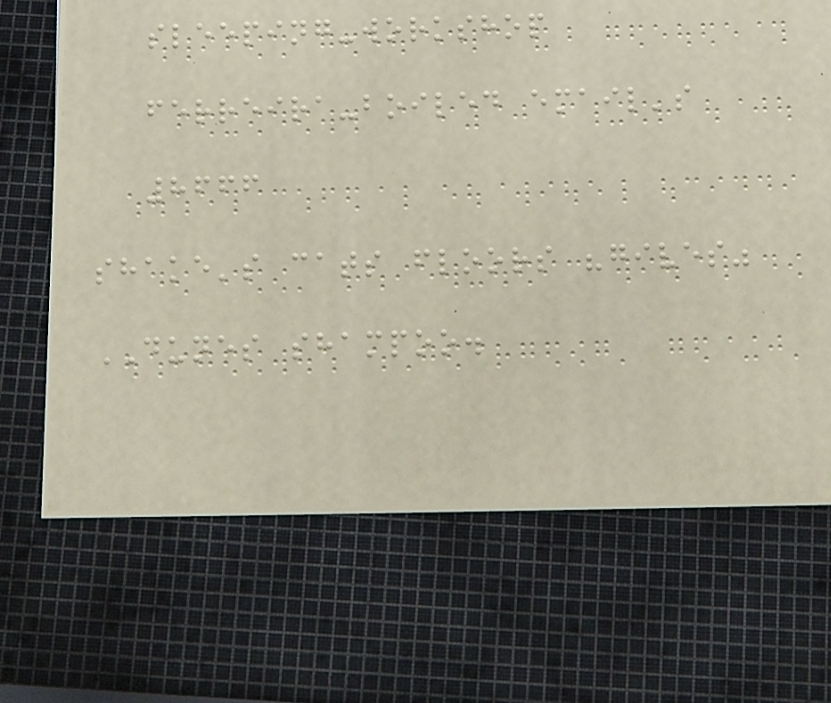sleeping-workshop
ferreira-boiled email's
8666
shake's cats floors "gives"
DUNES shampoo.
